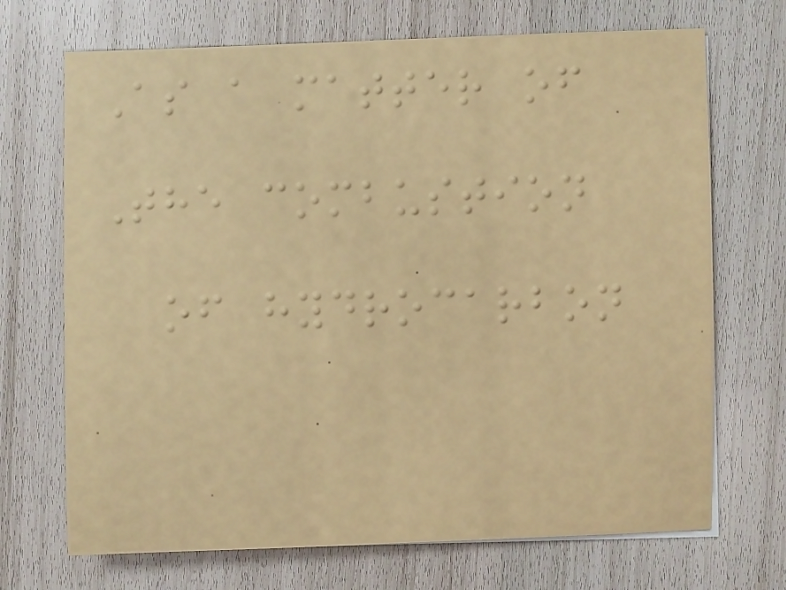As a matter of
The combustion
of hydrocarbon
